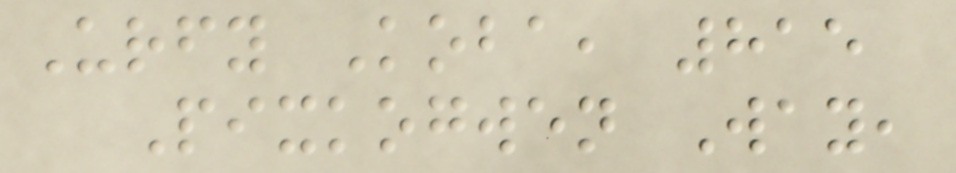Urfy Koba, 815
Pixkogwen Way,
